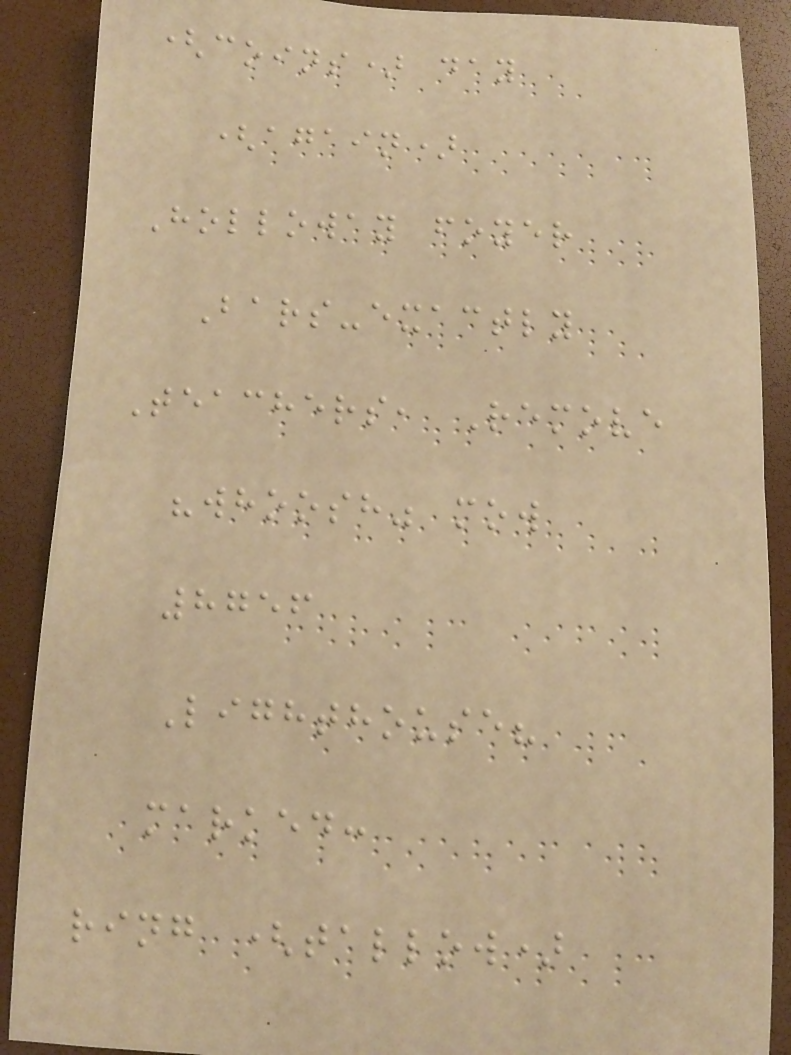(coins) day
(again)
Holloway foyer
Bars-exactly
Teachers, Remove
"whoosh" mow
8756
Lighthouse?
marked:
ring (tallow)
